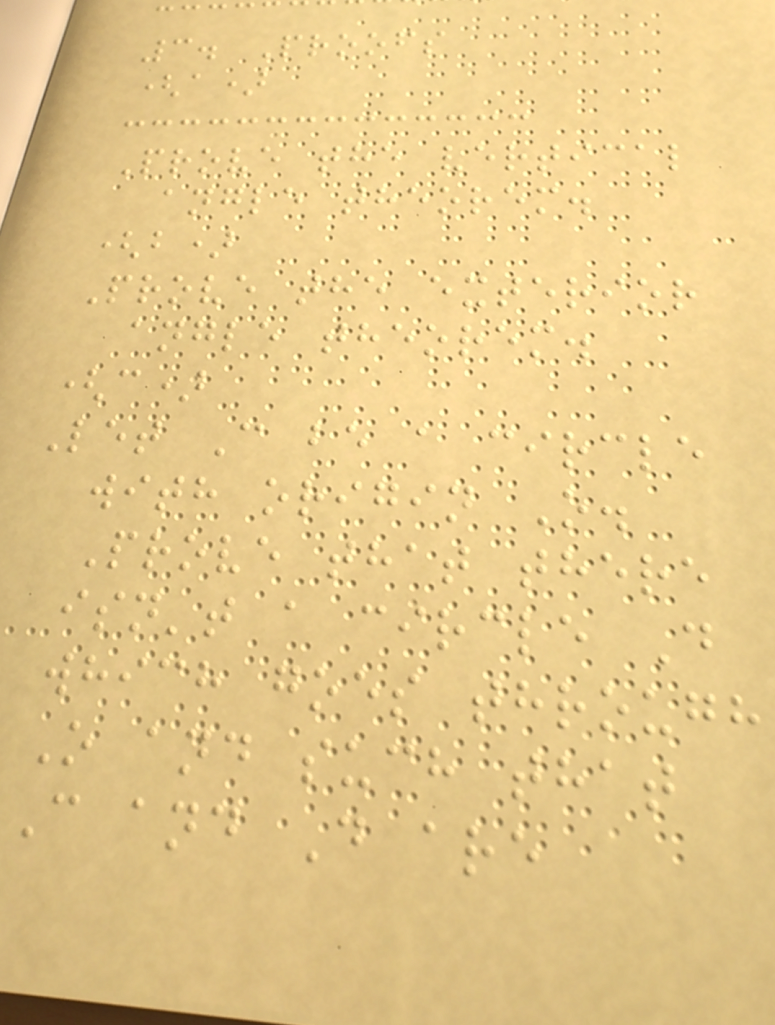3. Proofs
(a)
Prove the vertical
angle theorem.
(b)
Prove the exterior
angle theorem.
(c)
Let C be a circle
with origin O.
Prove that there
isn't a circle D
which goes through
O and such that
C and D are
